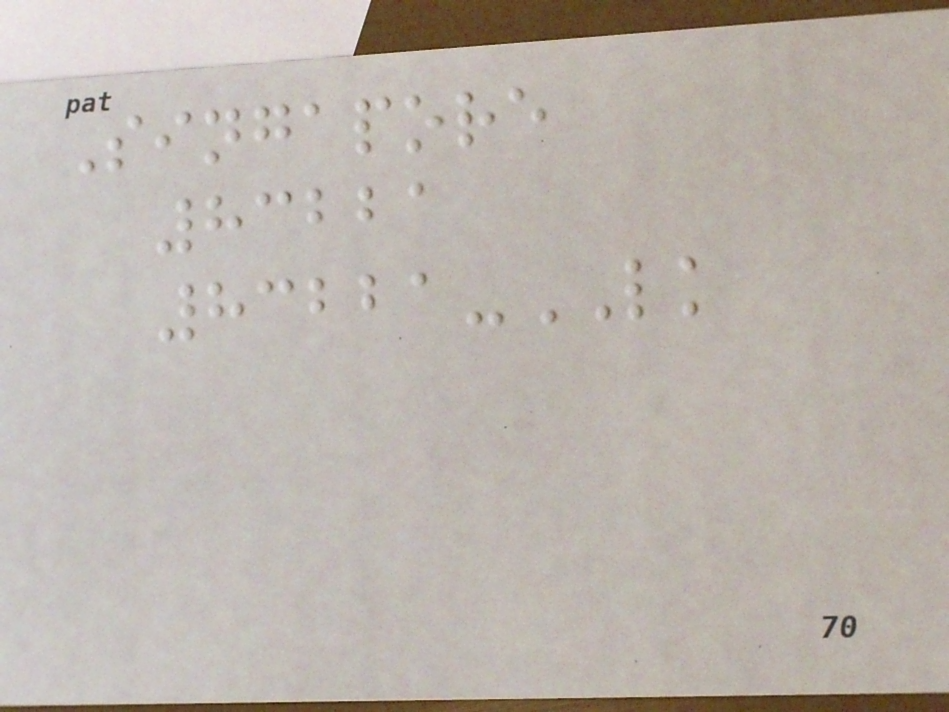Singapore
83221
83221-LK
